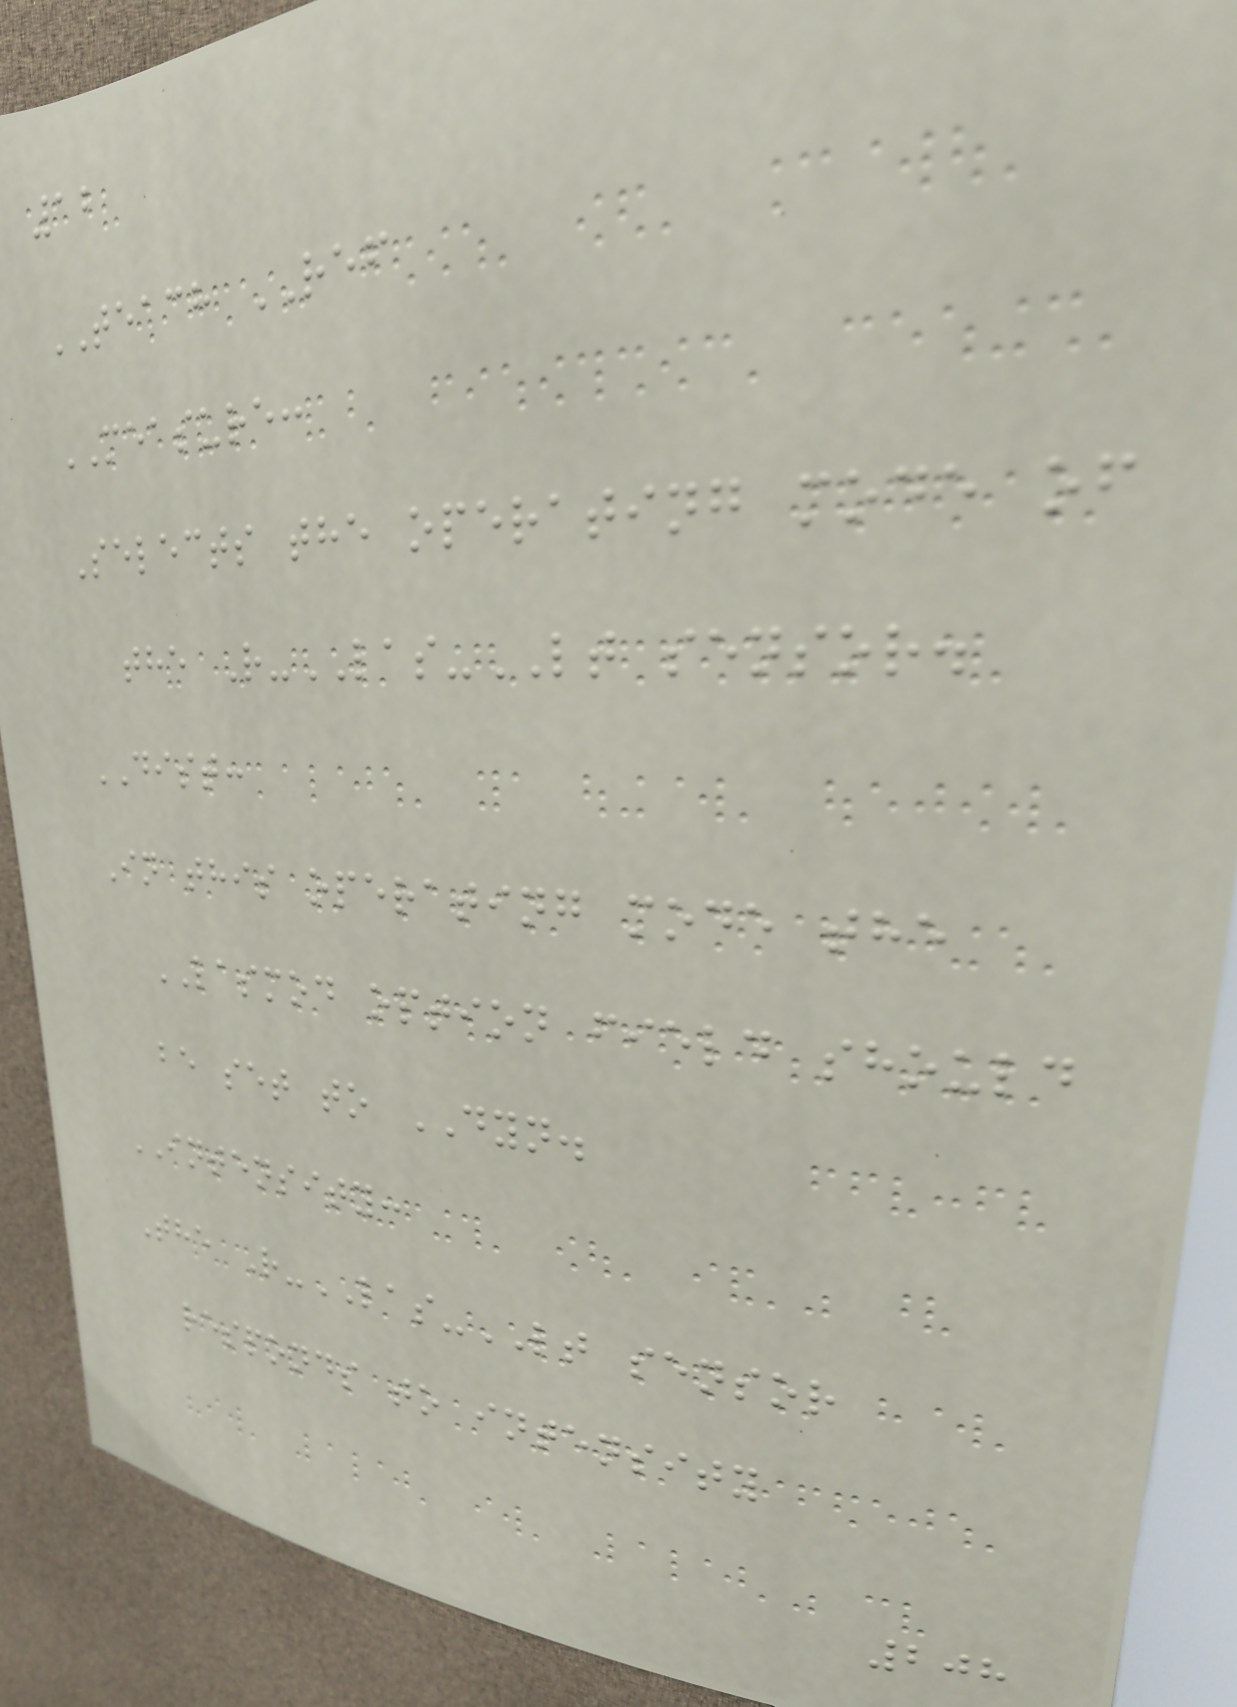12
TEACH REF
MEASURE:
Selects the operating mode of
the R-LAS-LT sensor.
DIST:
In this operating mode the
LASMOD option field should
be set to DYN.
INTENSITY:
The R-LAS-LT sensor
responds to intensity
208
